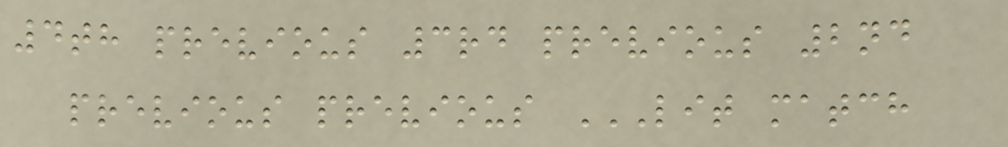4th previous 3rd previous 2nd
previous previous LIT MATCH
